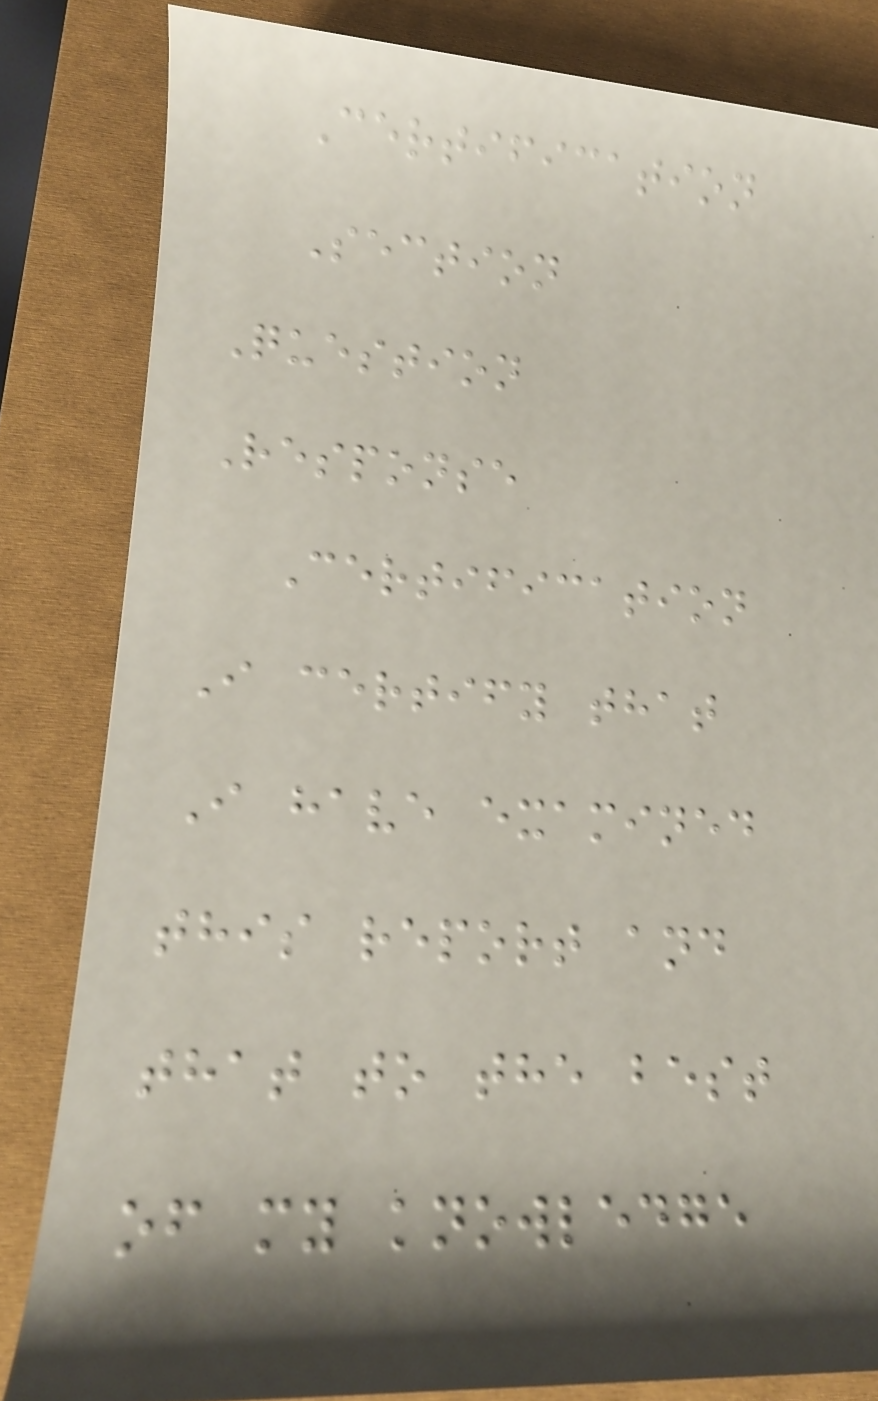Certification
Section
Question
Response
Certification
I certify that
I have examined
this report and
that to the best
of my knowledge
